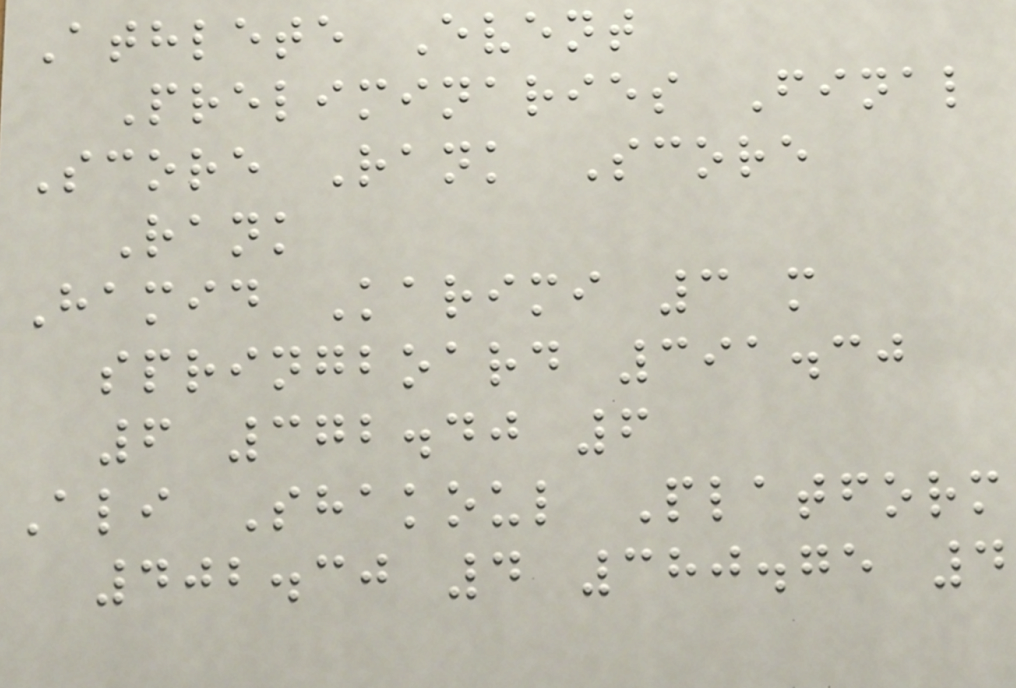Athlete Event
Preliminaries Final
Score Rank Score
Rank
Hamid Karimi 3 m
springboard 391.30
6 372.40 6
Ali Shakoul Platform
402.30 4 380.75 4
